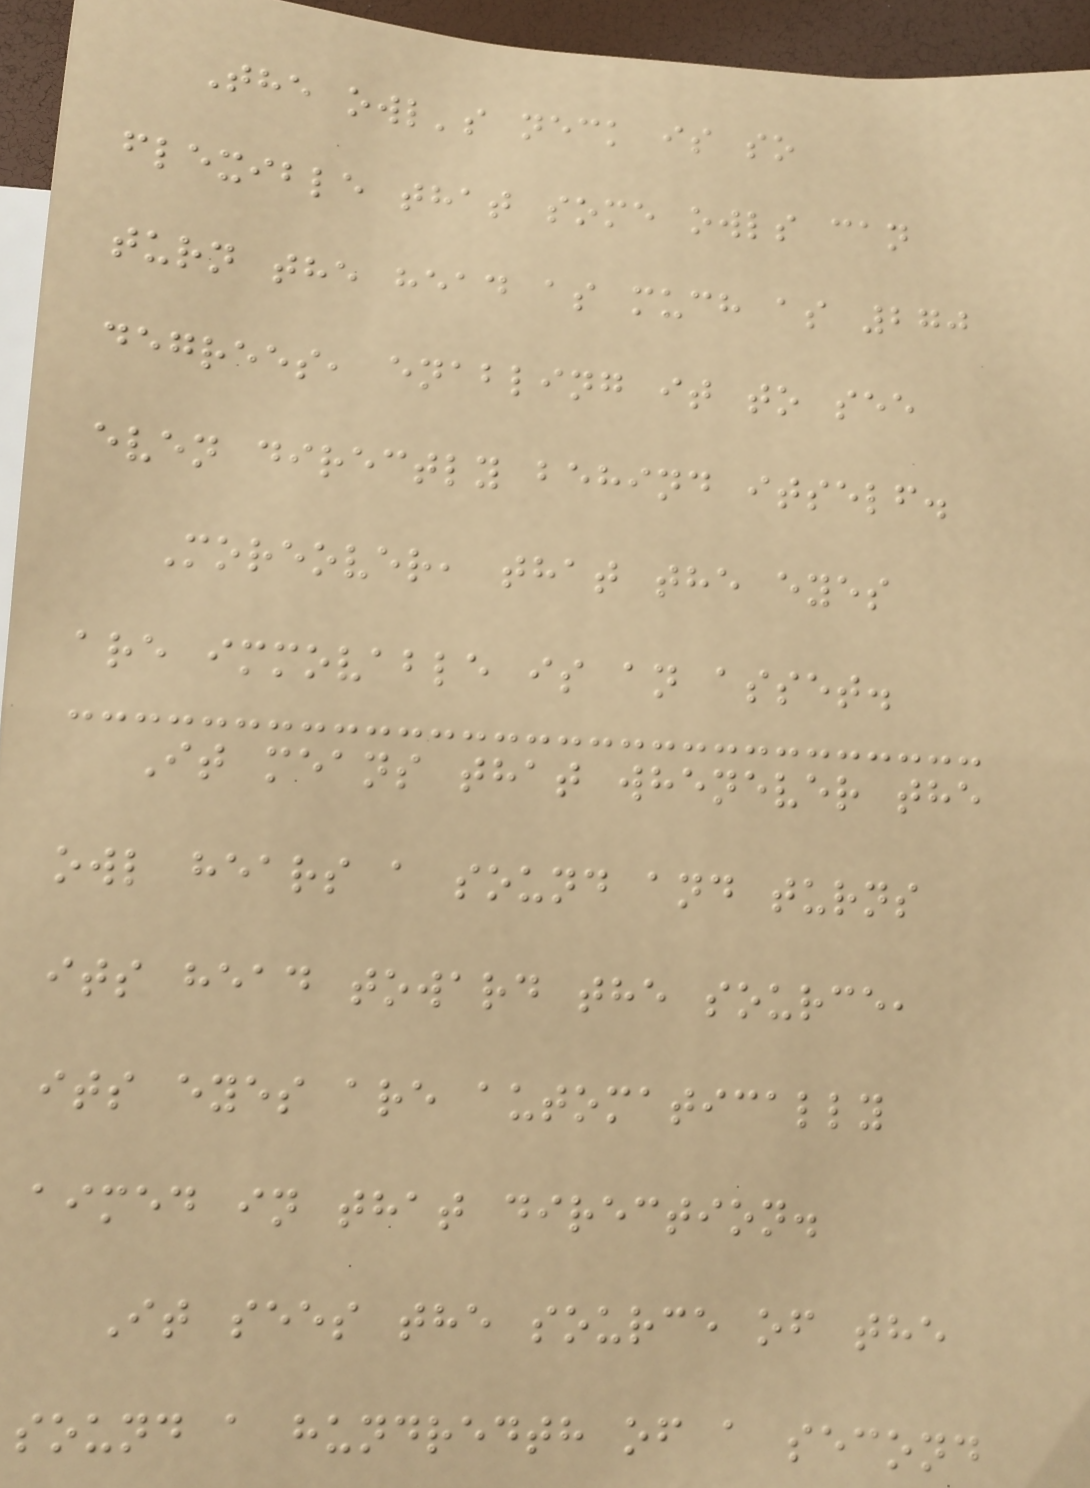The owl's neck is so
flexible that some owls can
turn the head as much as 270
degrees, enabling it to see
even directly behind itself.
Moreover, that the eyes
are immovable is an asset.
It means that whenever the
owl hears a sound and turns
its head toward the source,
its eyes are automatically
aimed in that direction.
It sees the source of the
sound a hundredth of a second
